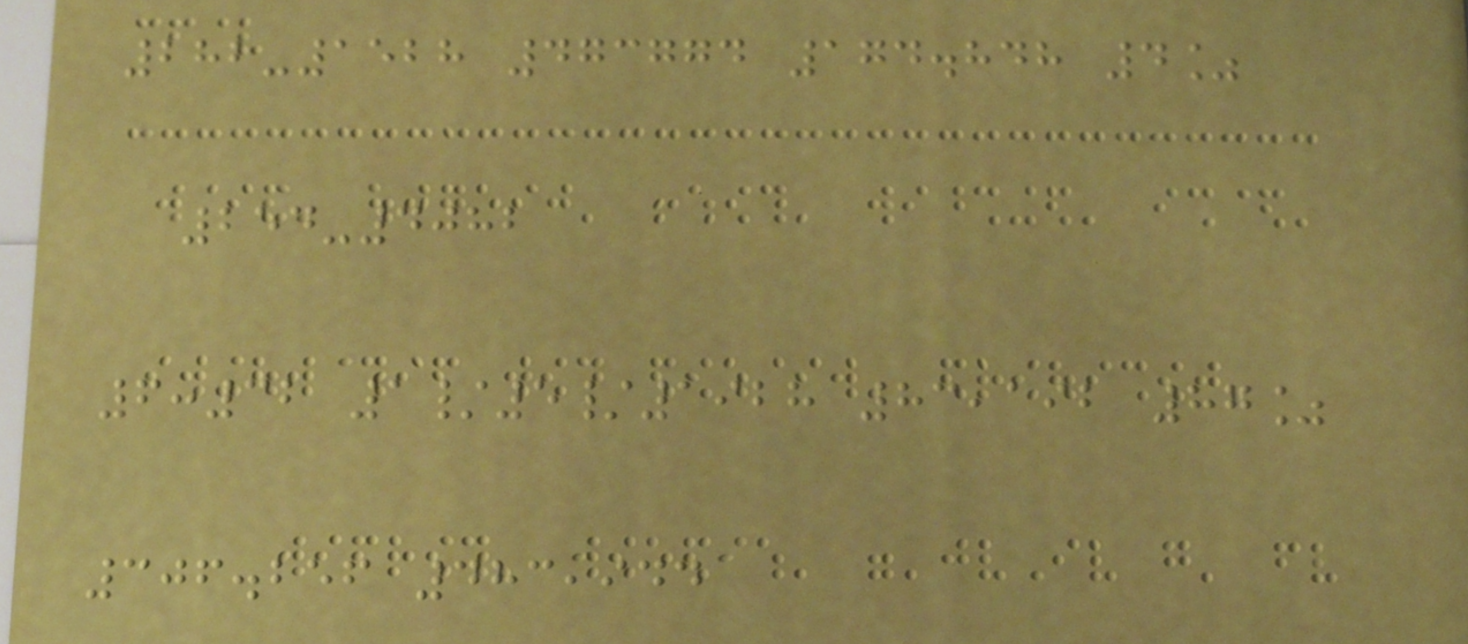282-1528 473774 174.848 4%
254-4082
6:32 1/5/1928 83,192 87%
306.256 483,944
